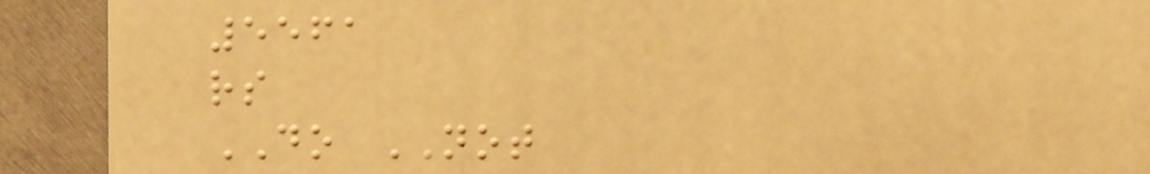5561
rs
DO NOT
